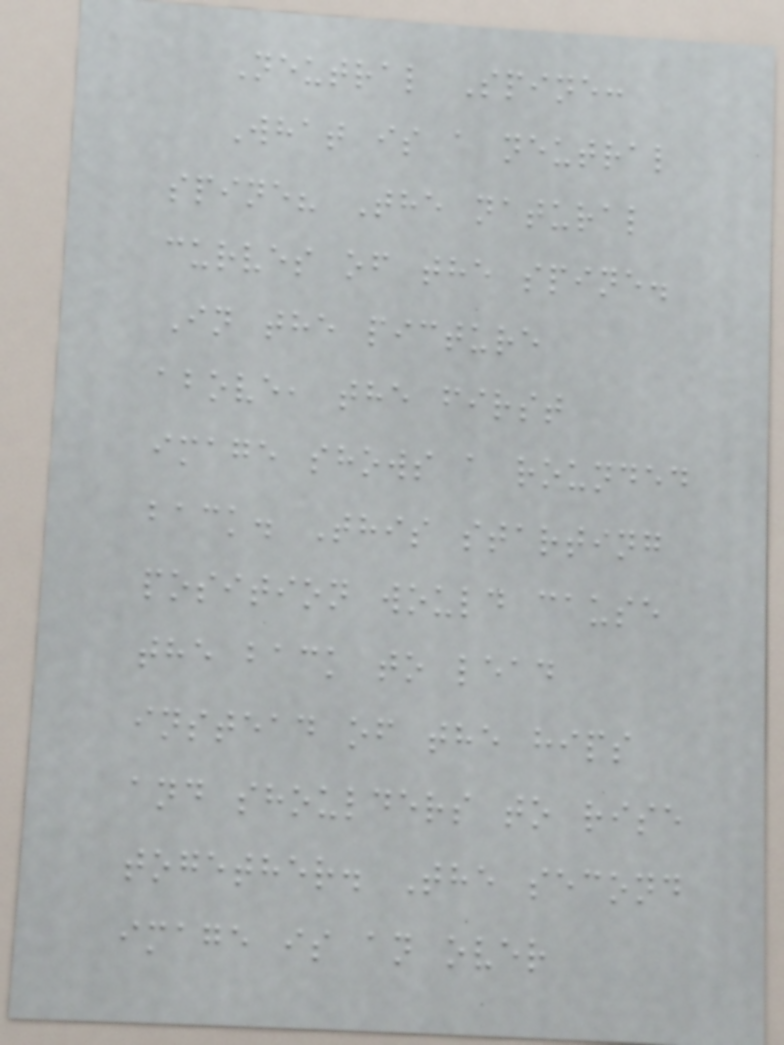Neutral Spine:
What is a neutral
spine? The natural
curves of the spine.
In the picture
above, the first
image shows a rounded
back. This starting
position would cause
the back to lead
instead of the hips
and shoulders to rise
together. The second
image is an over
